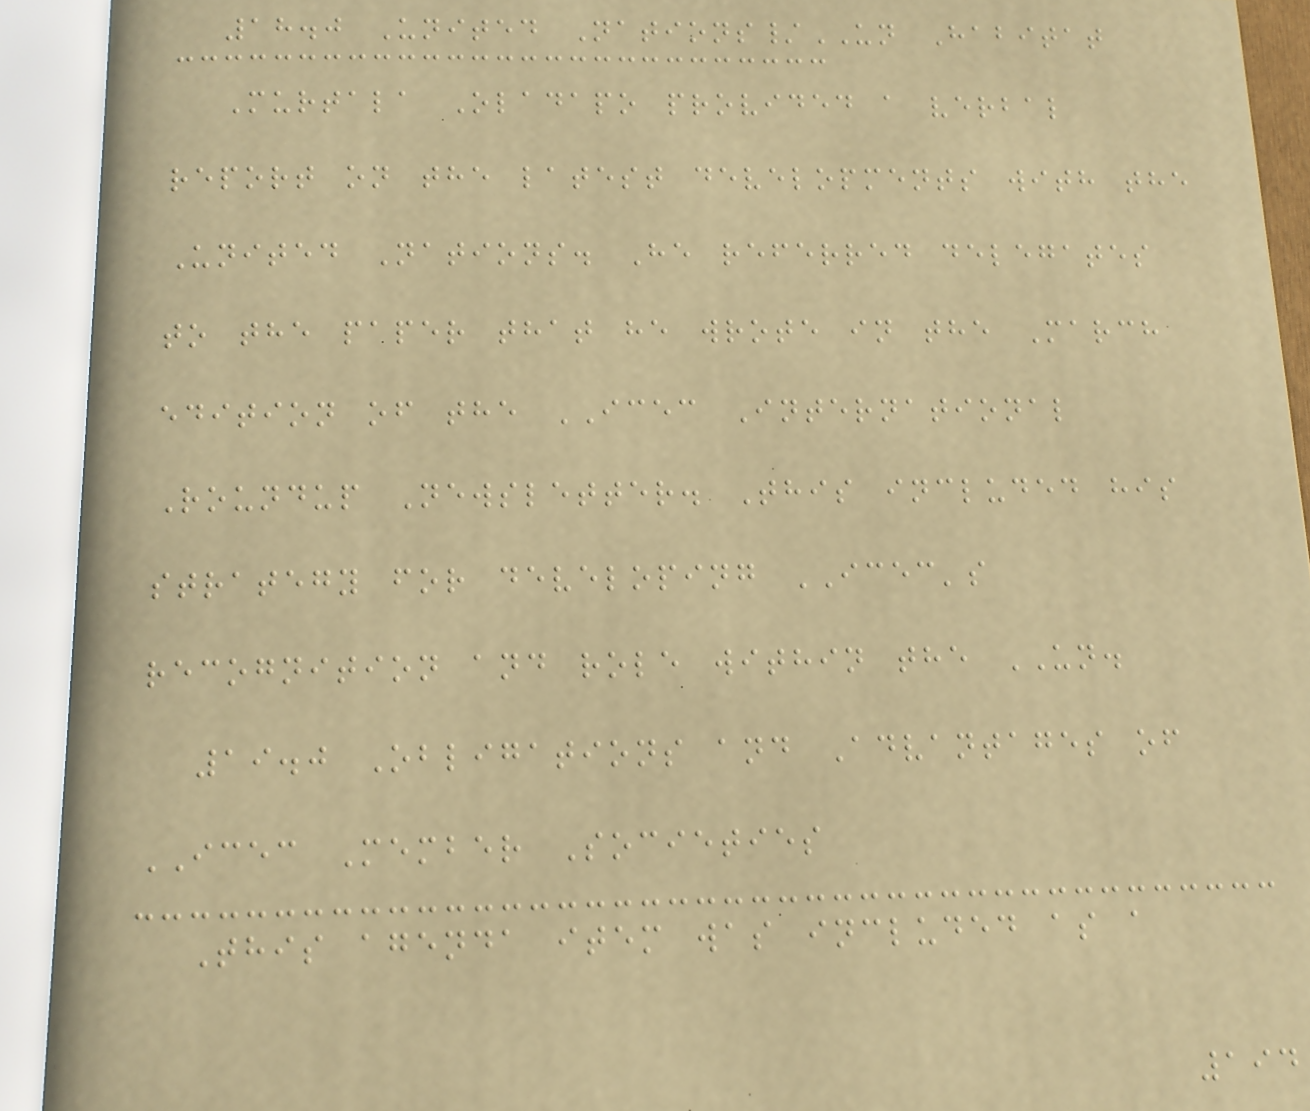18.0 United Nations/UN Habitat
Murtala Oladapo provided a verbal
report on the latest developments with the
United Nations. He referred delegates
to the paper that he wrote in the March
edition of the ICEC International
Roundup Newsletter. This included his
strategy for developing ICEC's
recognition and role within the UN.
19.0 Obligations and Advantages of
ICEC Member Societies
This agenda item was included as a
194
